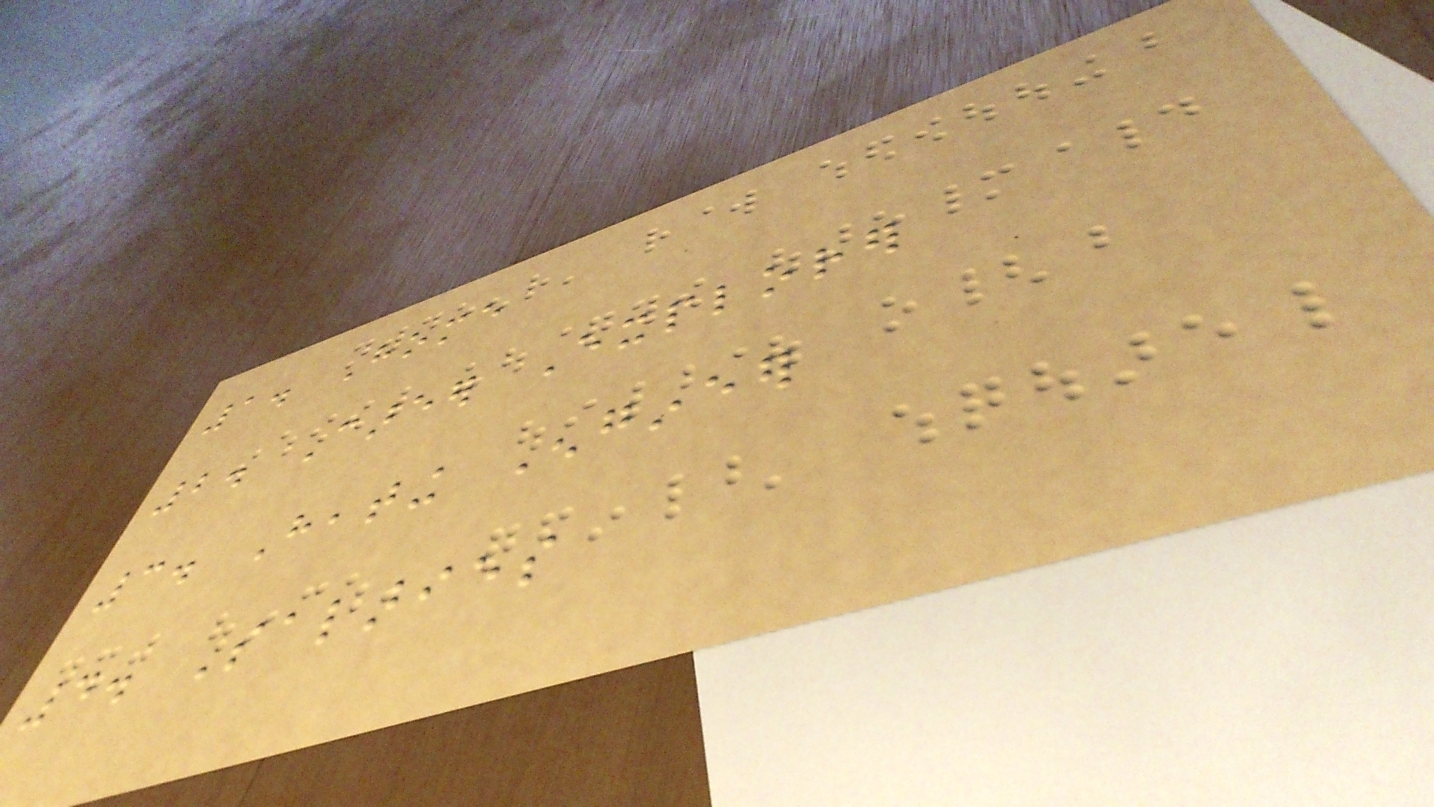1. Home
2. Career Explorer
3. Heating Engineer
4. Salaries
